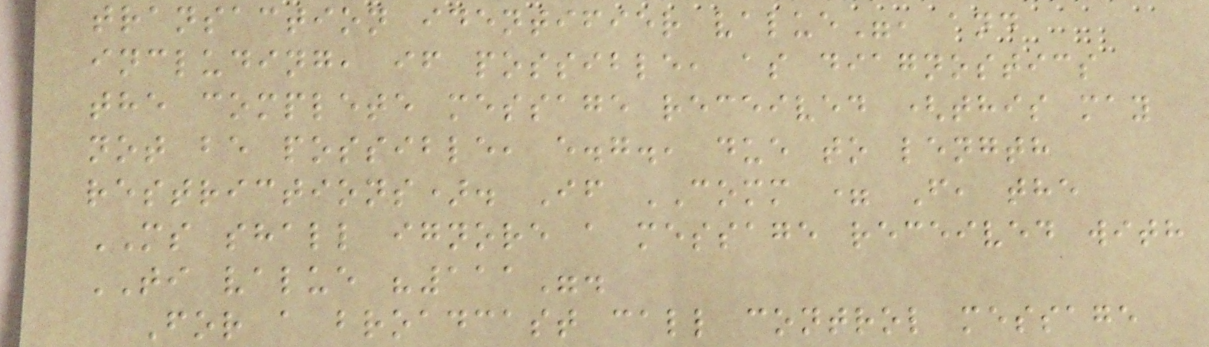transaction identifier value", and
including, if possible, as diagnostics
the complete message received (this may
not be possible, e.g., due to length
restrictions). If COMM = F, the
MS shall ignore a message received with
TI value "111".
For a broadcast call control message
